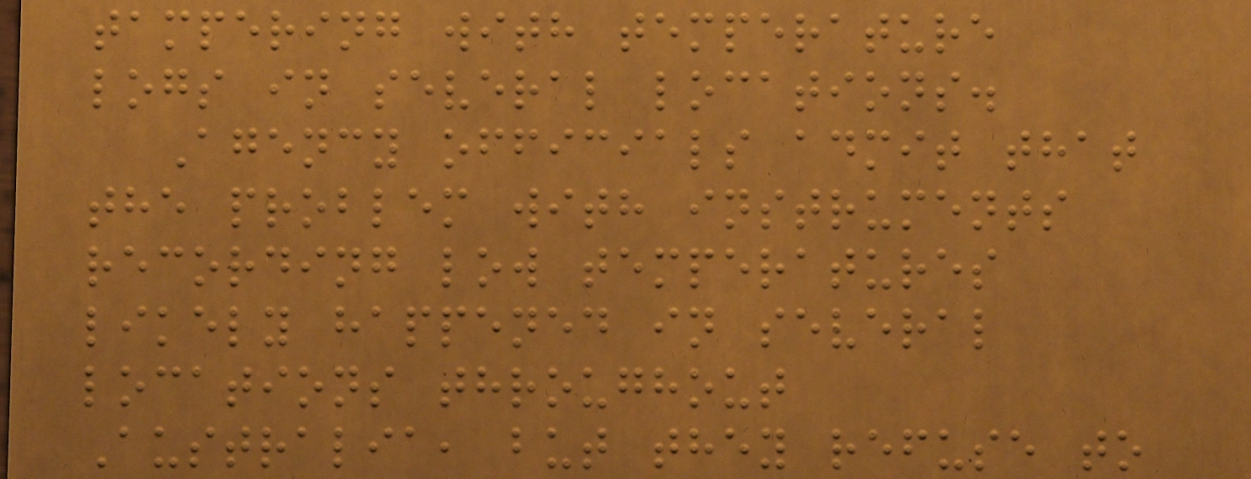tampering with temperature
logs in several locations.
Agency officials admit that
the problem with instruments
recording low temperatures
likely happened in several
locations throughout
Australia, but they refuse to
